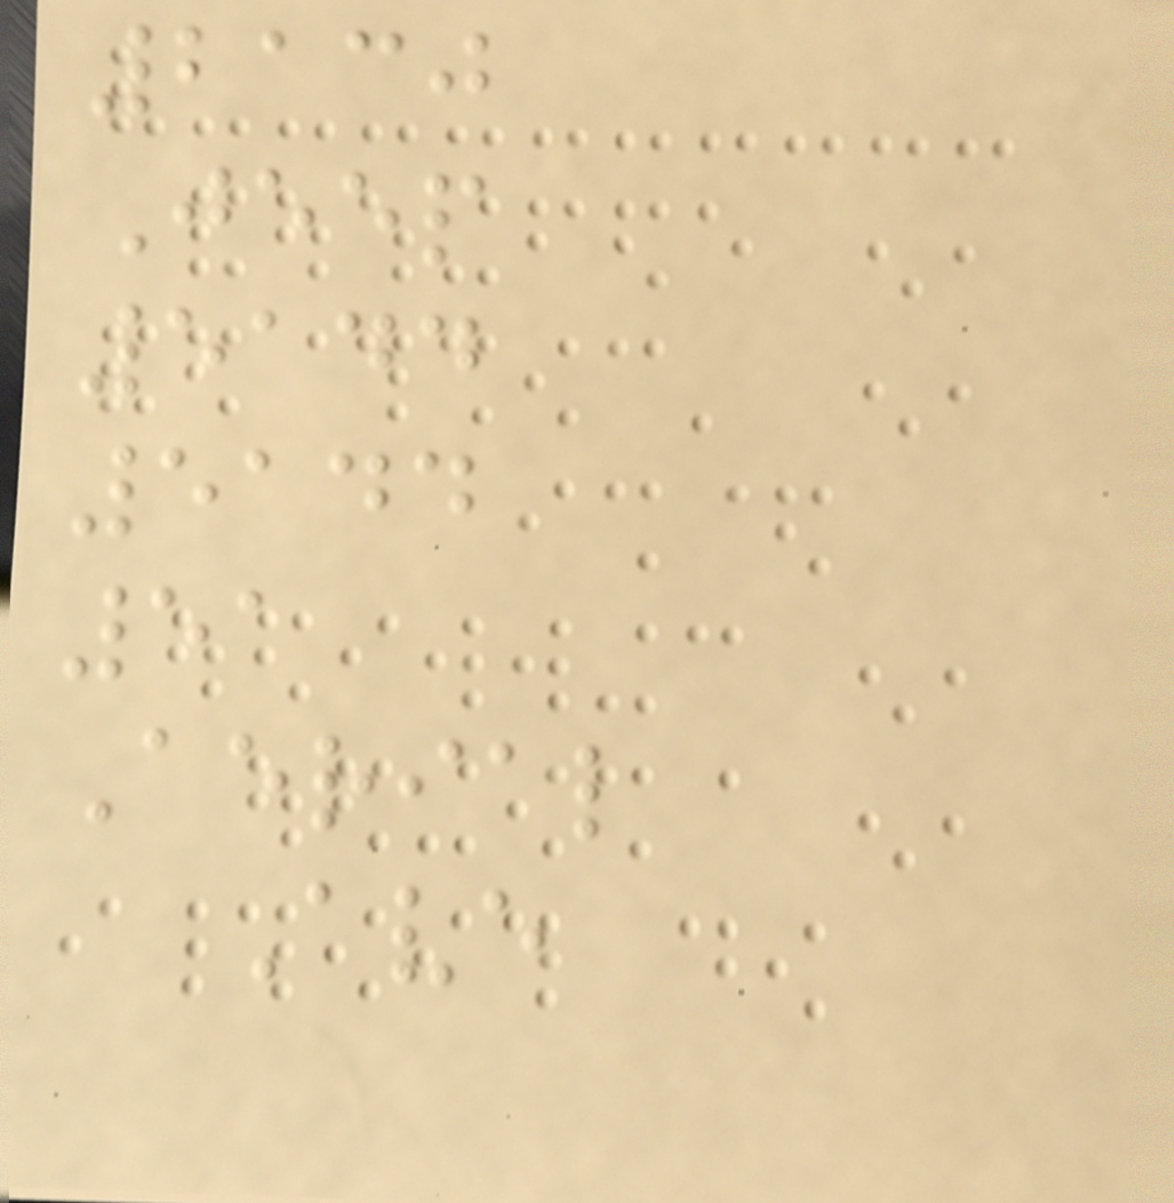2130
Jeep
5144
5144
51
Aerial
Ave
